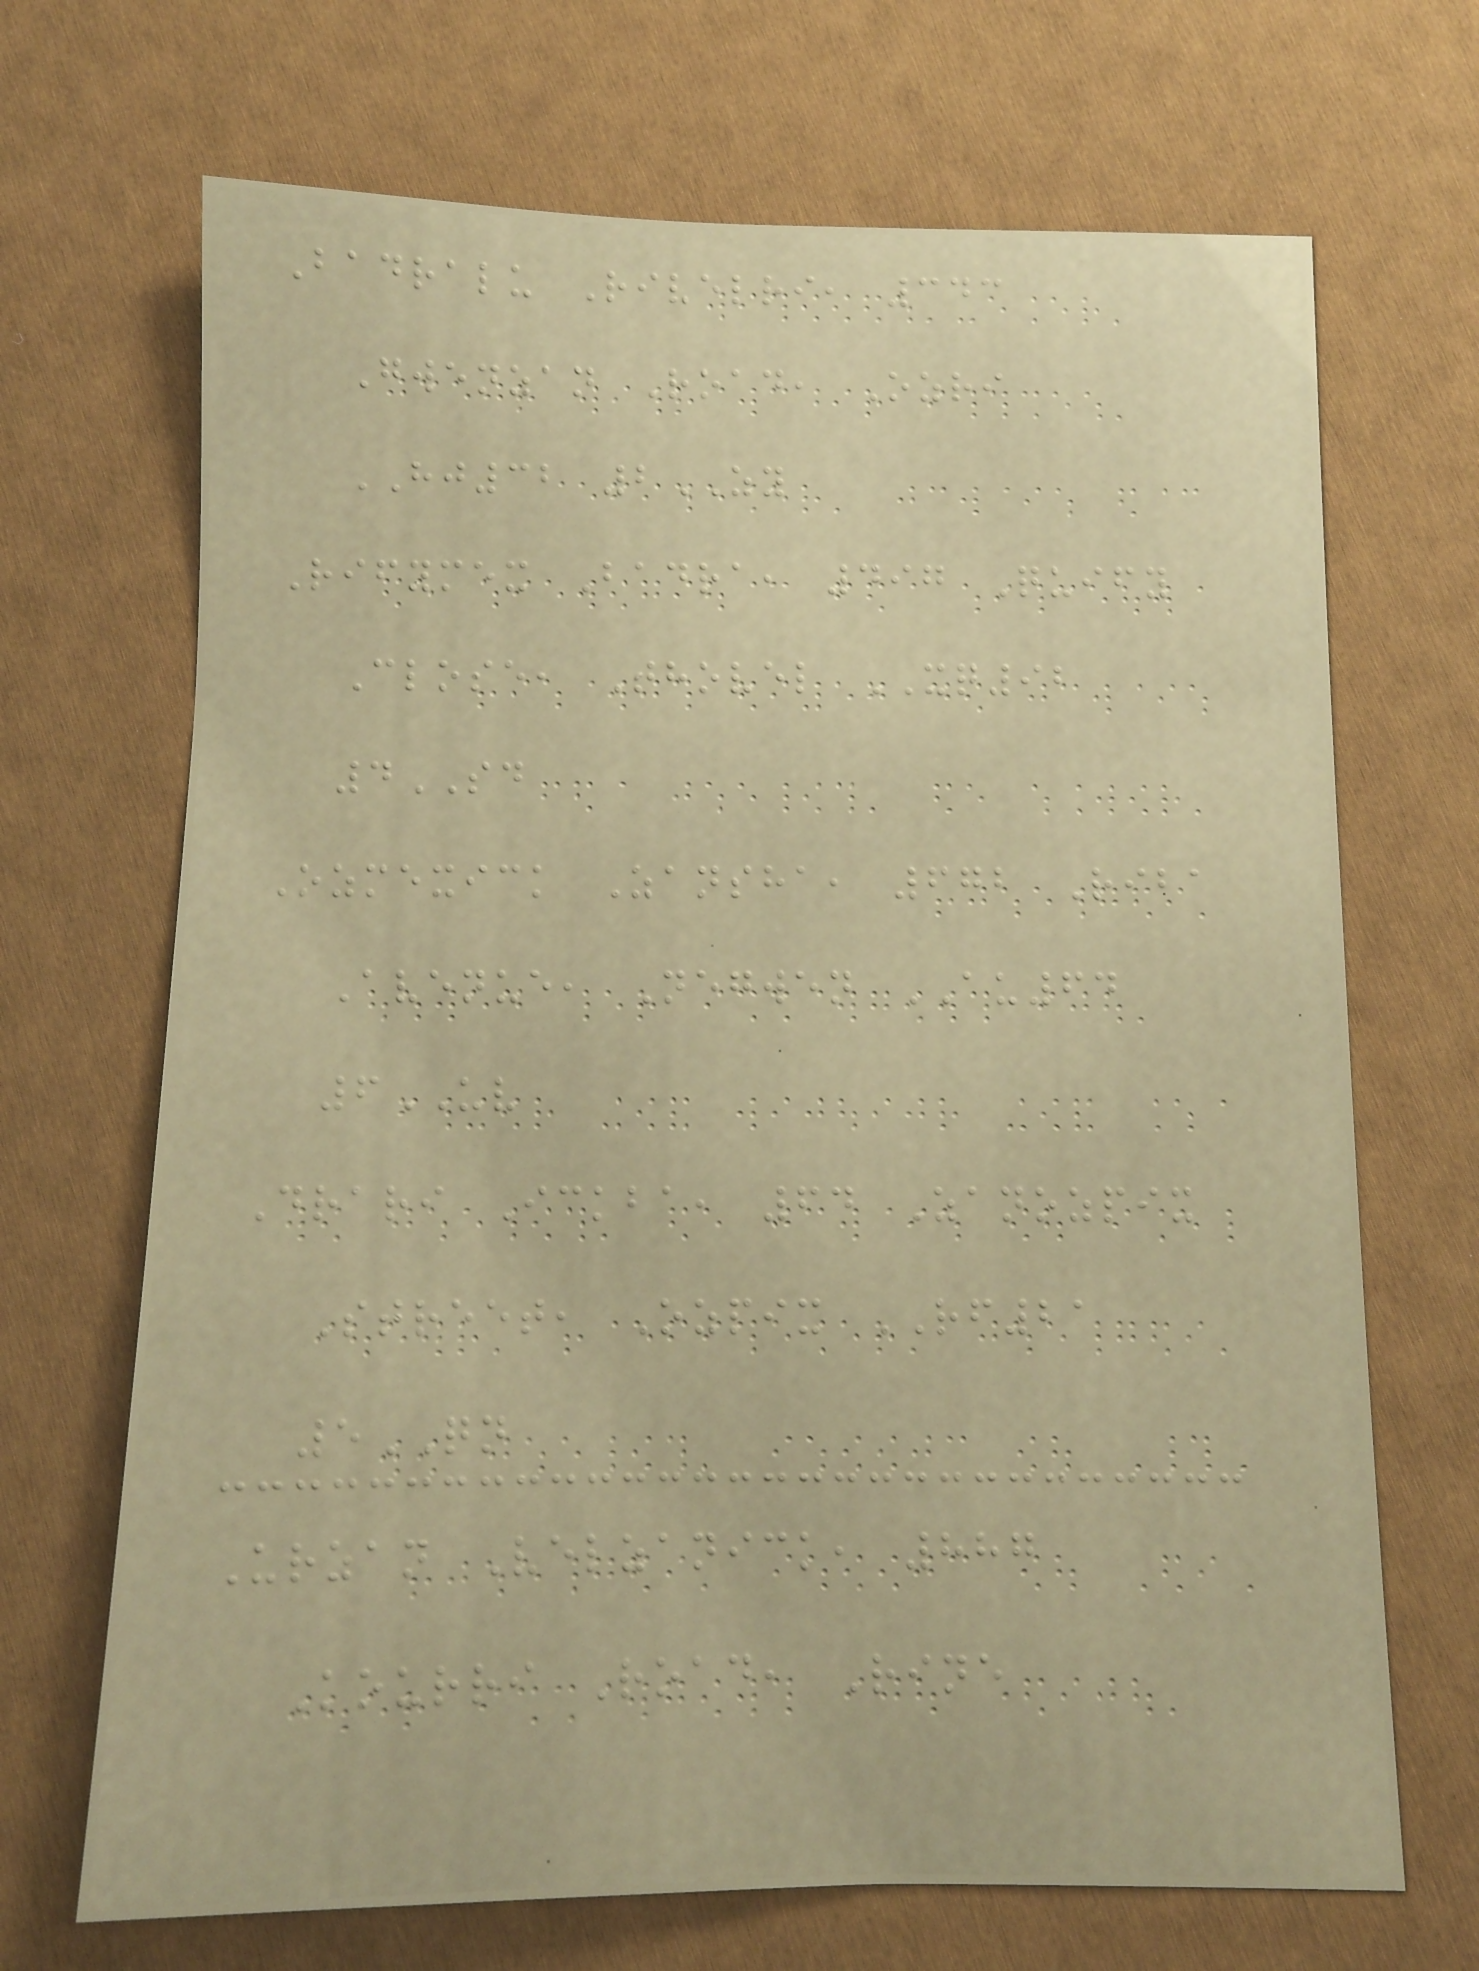Badralu Rivelri, 343
Gwenzan Road, Ozri
HJ32 2ZY
Rifymex Badra, 497 Quify
Close, Thovel XQ92
4SD
Ozmexick Zansha, 672 Riba
Avenue, Negwen AU64
6UV
Drari Ickba, 64 Zanozpix
Street, Ozpix RF21
5QN
Urzan Velzanick, 887
Kourri Road, Rine
